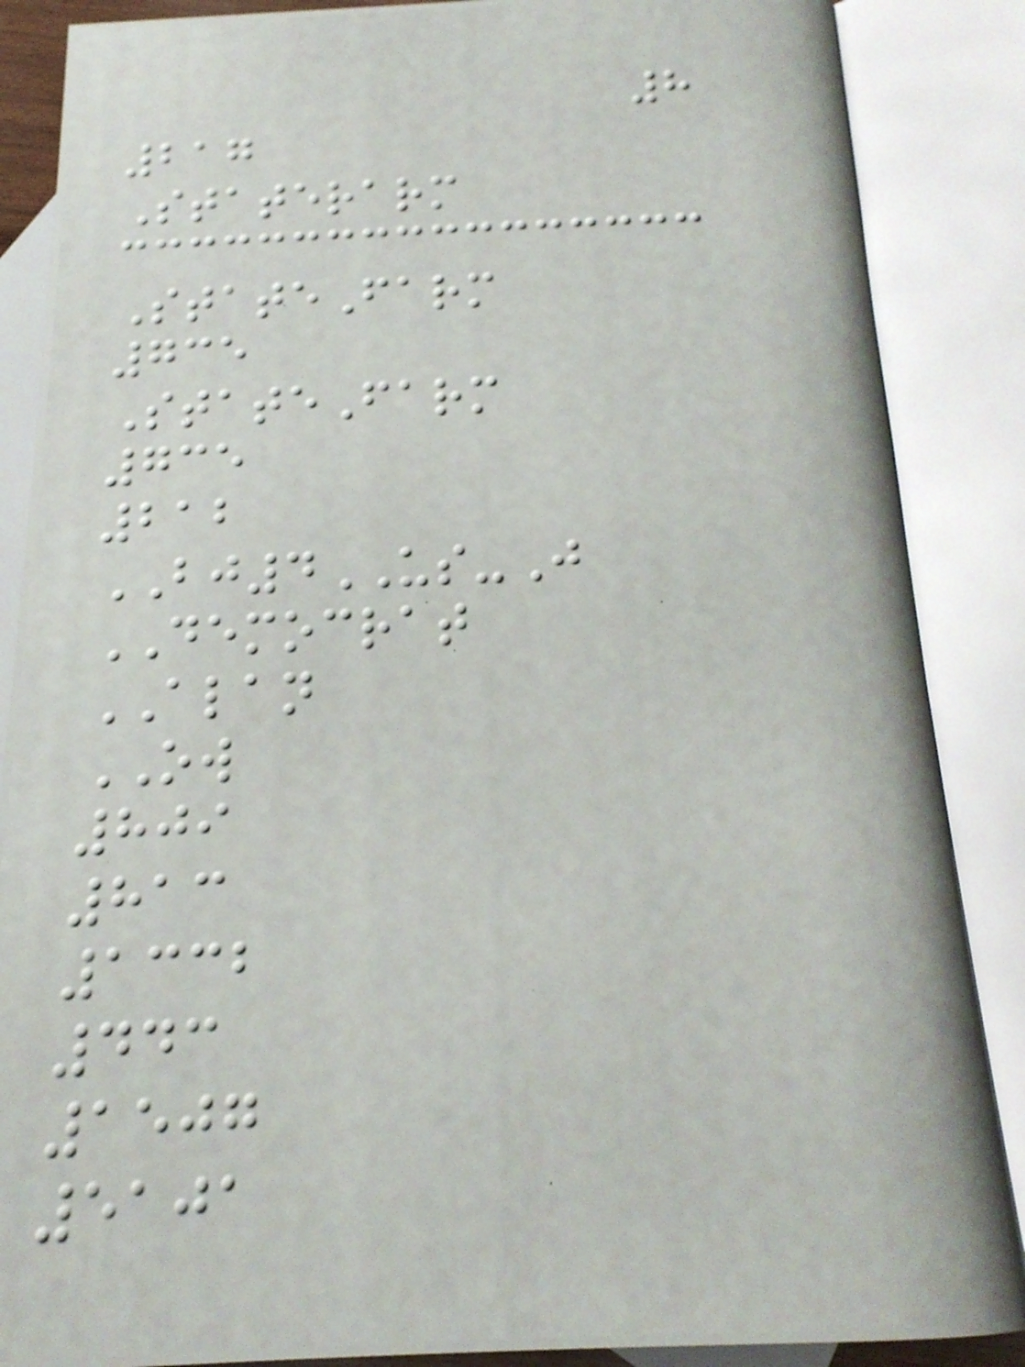8
217
Staterarm
StateFarm
735
StateFarm
735
212
BJ4US-J
DEMOCRAT
ALAN
OW
809
813
1332
443
1507
5101
